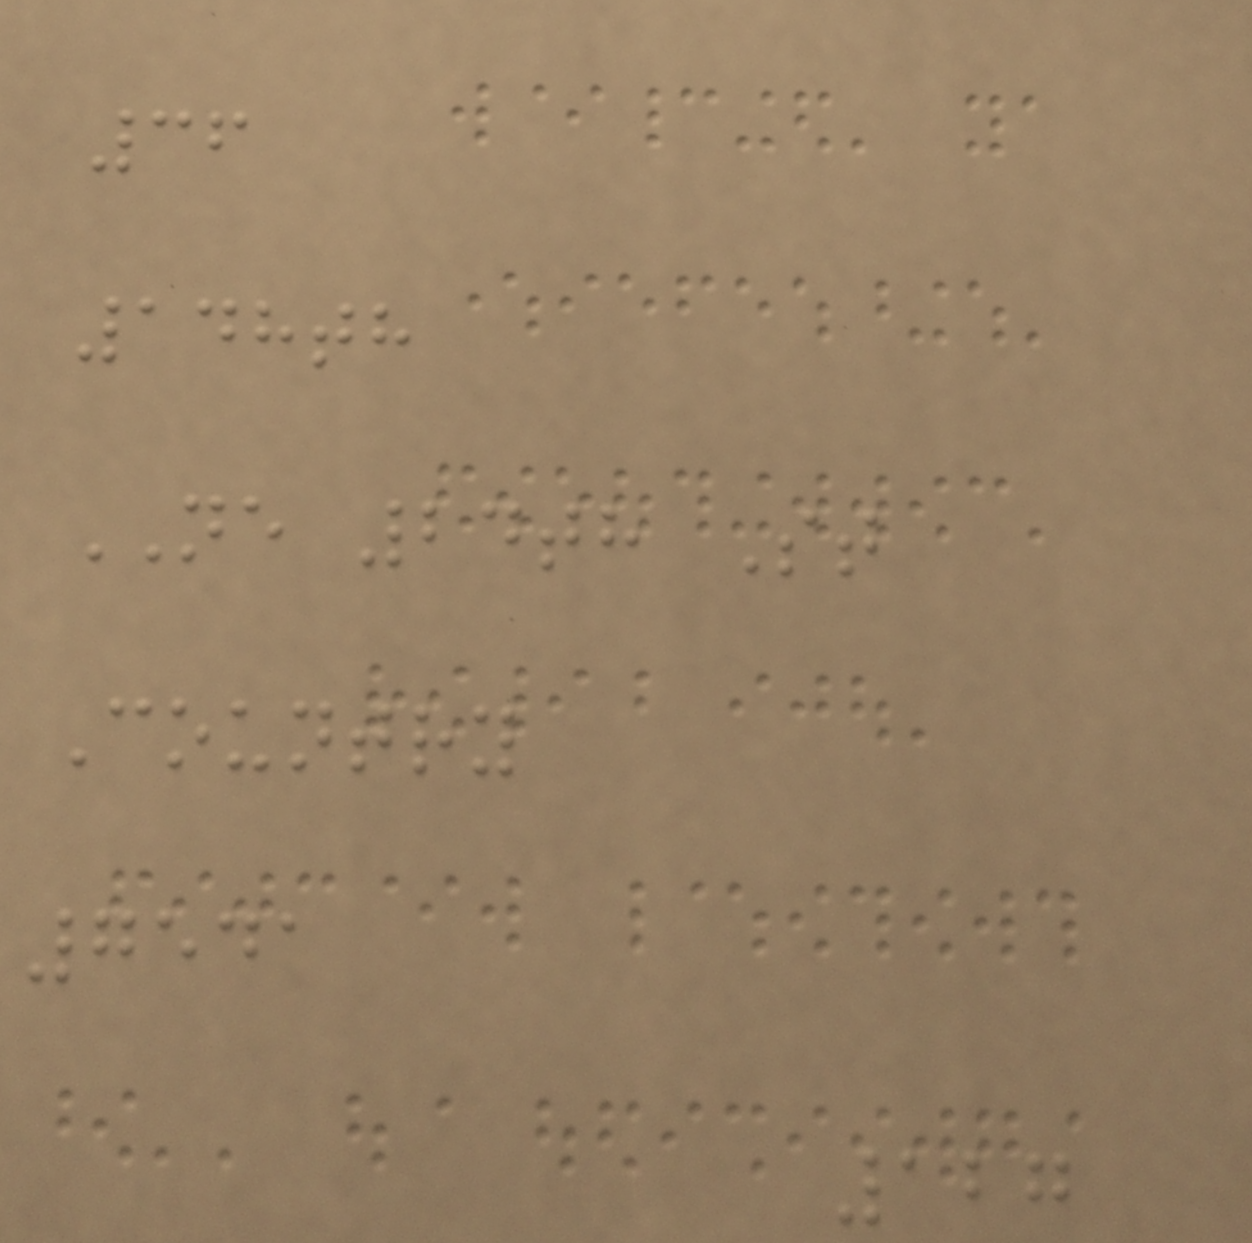36
148th
NE 24th St
Country
7541
127
